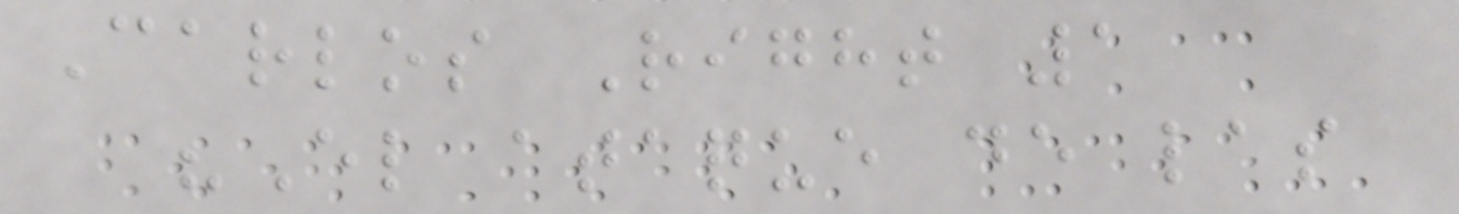Carlos Right 1
"El ataque de las
